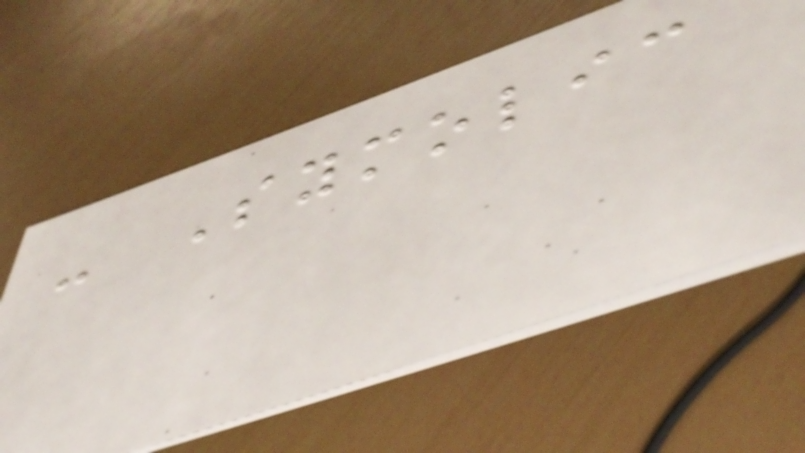- Symolic
